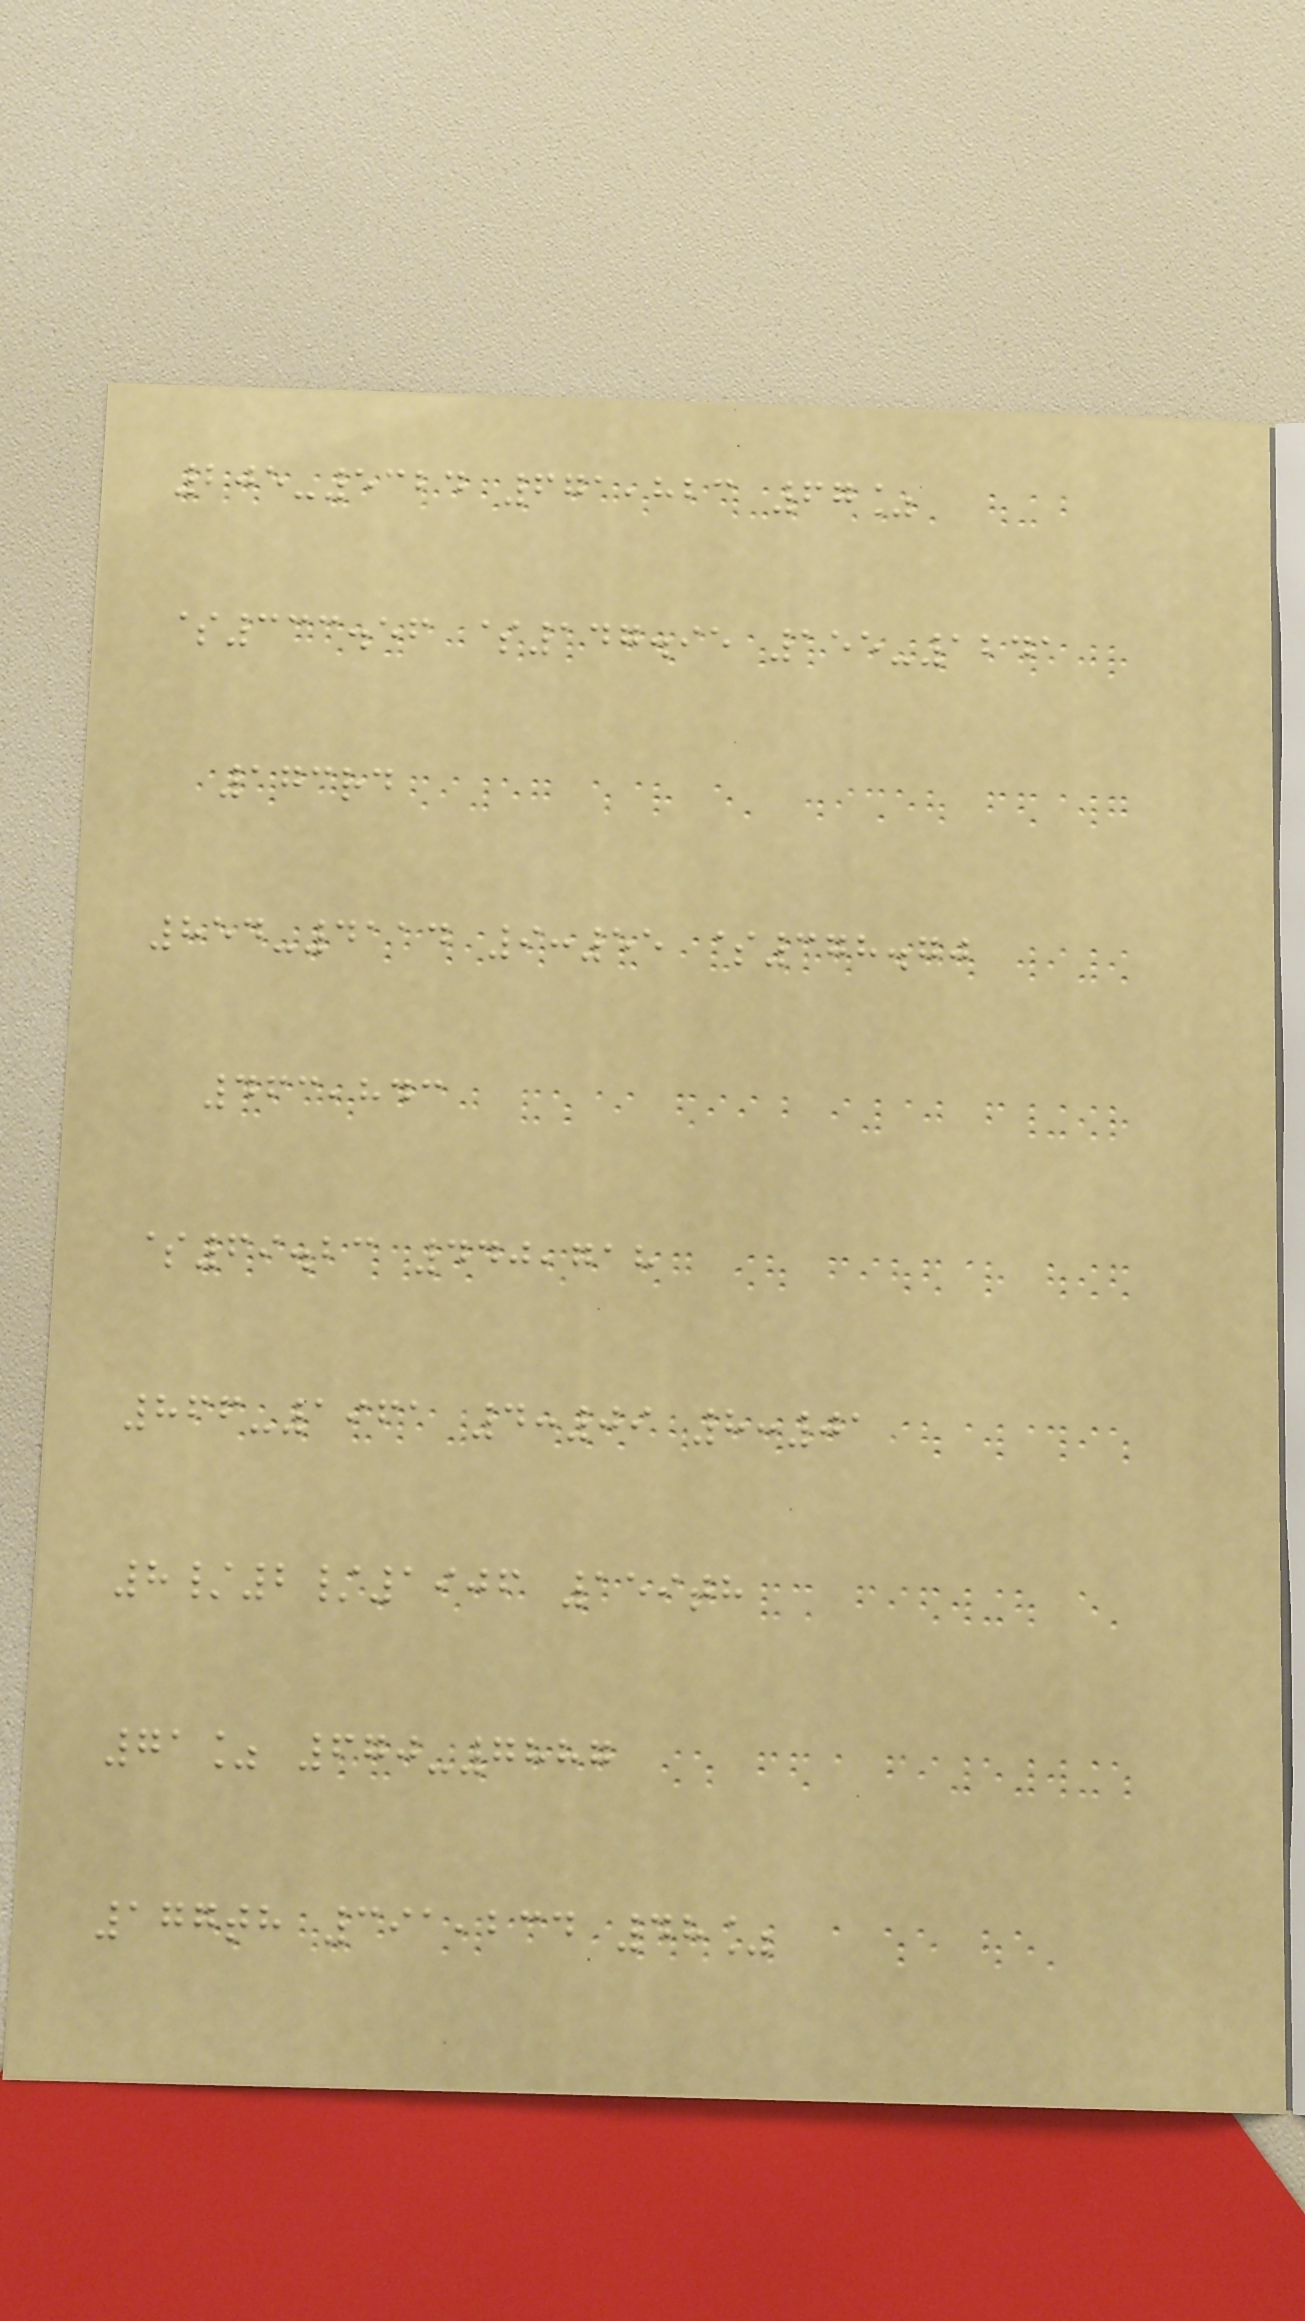205-5324 671,823 67%
$333.56 $147.95 155-1241
173rd
854-4114 9:55 $378.70
463,843
$69.23 440,718
866-1961 4:09 8:01
8/2/1906 159th
71% 670-7887
177th 391,234 48%
